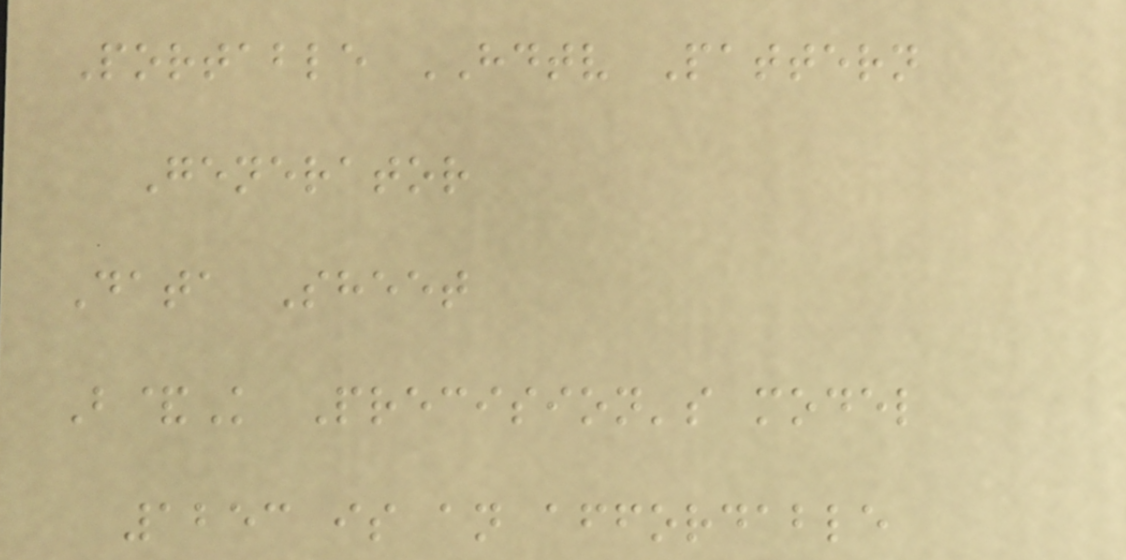Portable HDTV Pattern
Generator
Data Sheet
B&K Precision's model
1253 is an affordable
